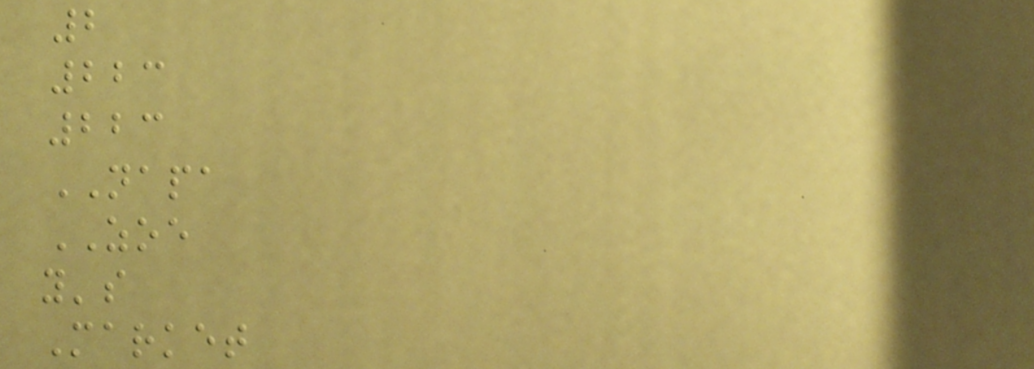2
223
223
NAPA
ZOE
y's
Market
